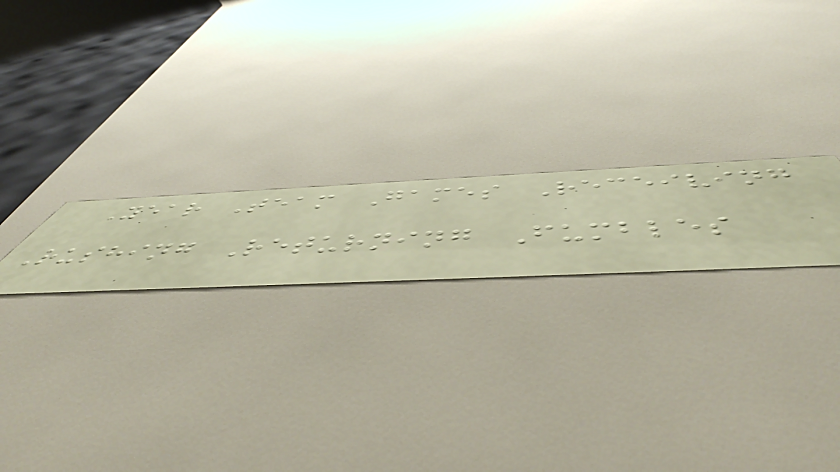Year Team Games Receiving
Rushing Returning Fumbles
